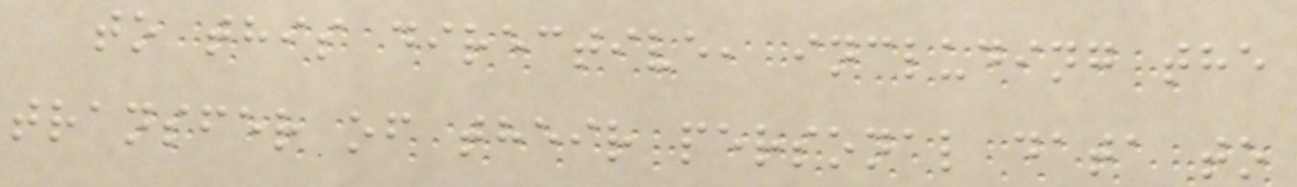to this directive, including the
transfer of their personal data to
